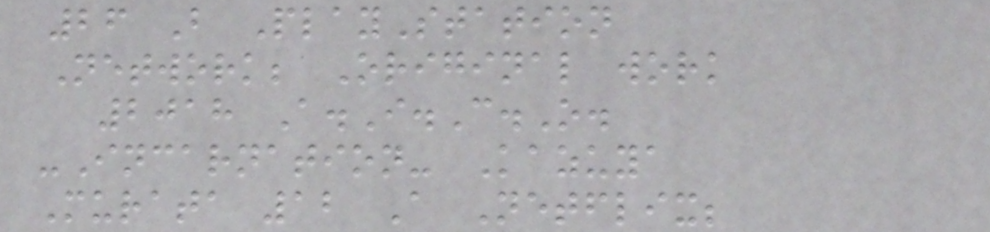26 B PlayStation
Network; Original work
2018 A.I.C.O.
-Incarnation- Kazuya
Murata 12 A Netflix;
